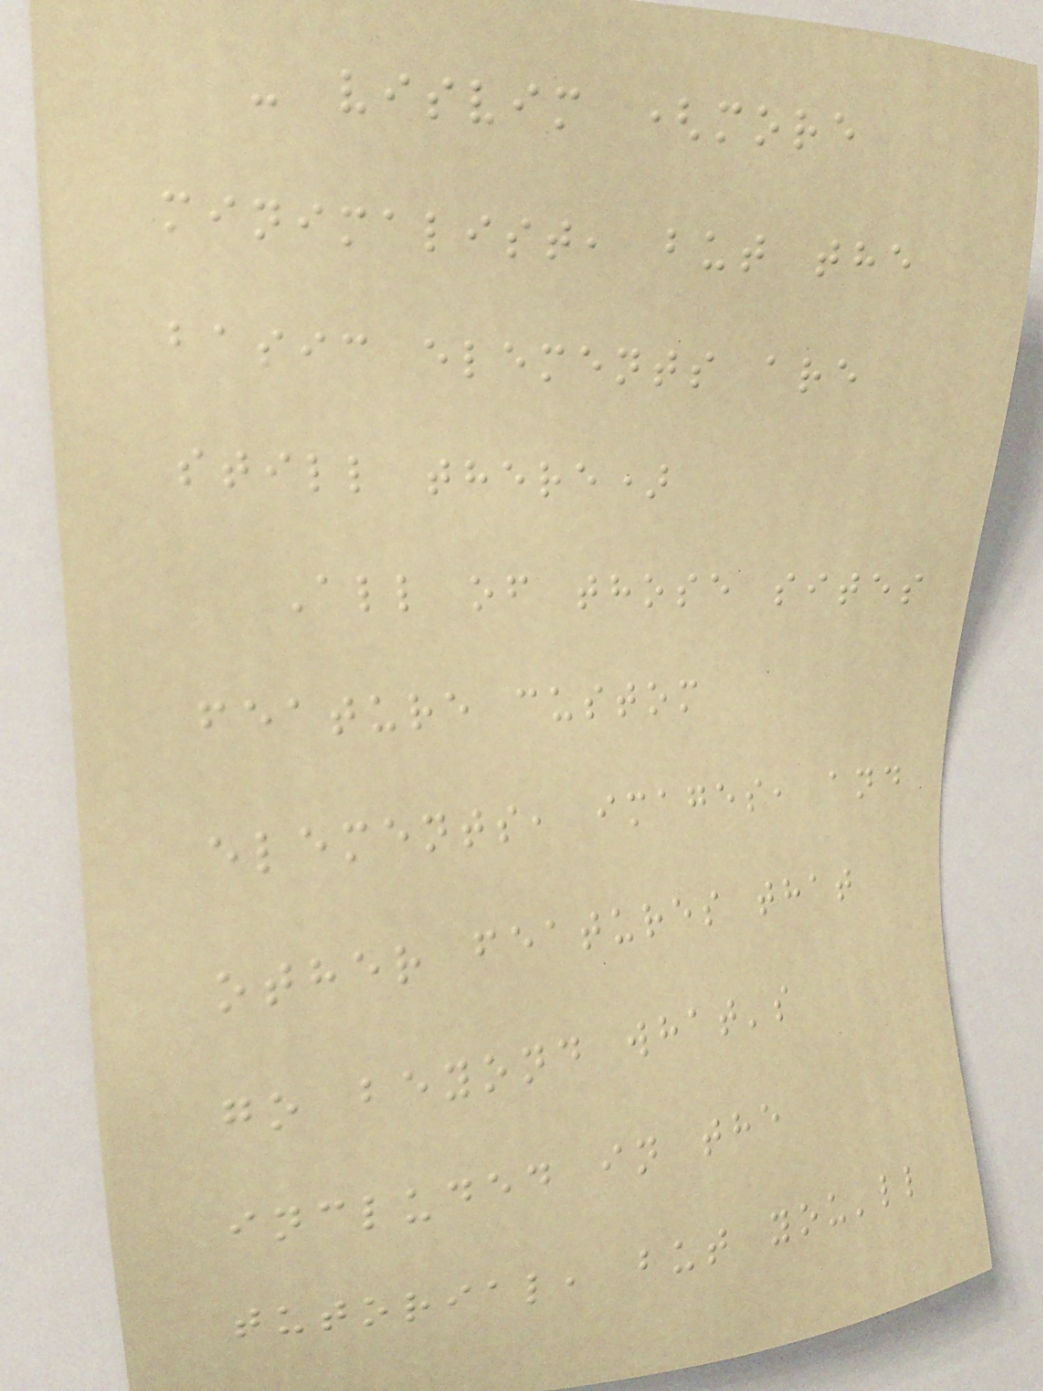- visvim (more
minimalist, but the
basic elements are
still there)
All of those sites
feature custom
elements, images, and
other features that
go beyond what's
included in the
tutorial, but you'll
